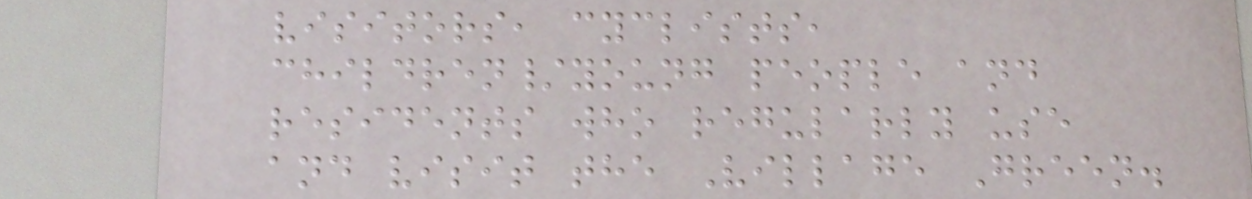visitors, cyclists,
children/young people and
residents who regularly use
and visit the Village Green.
